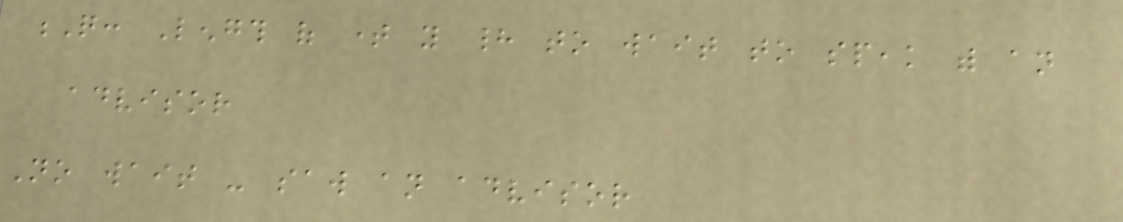Q: Length of time you had to wait to speak with an
advisor
No wait - saw an advisor
